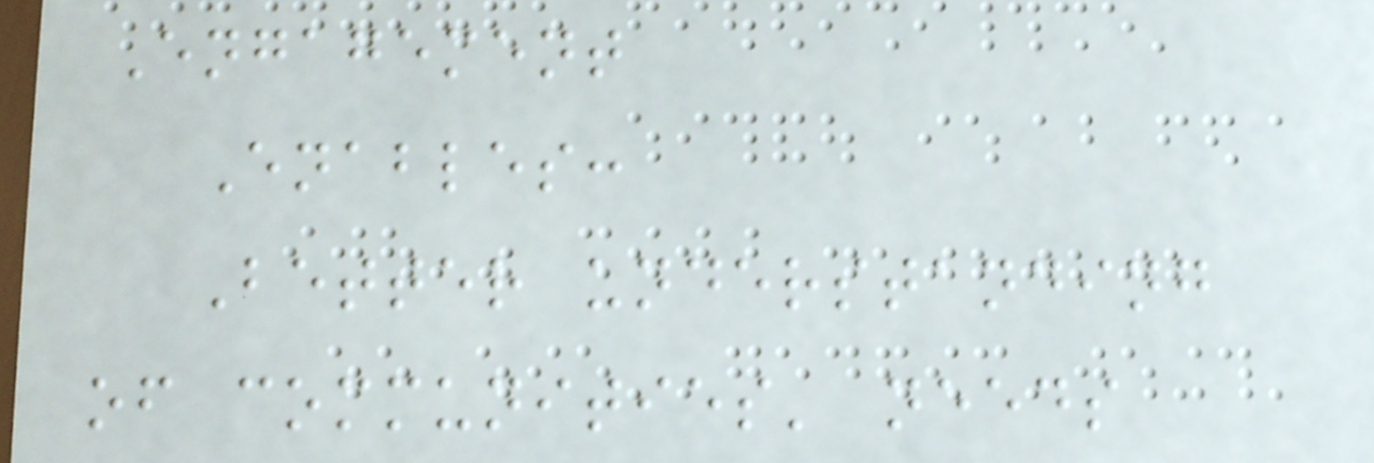Engagement
Enables:
Better understanding
of communities' needs
